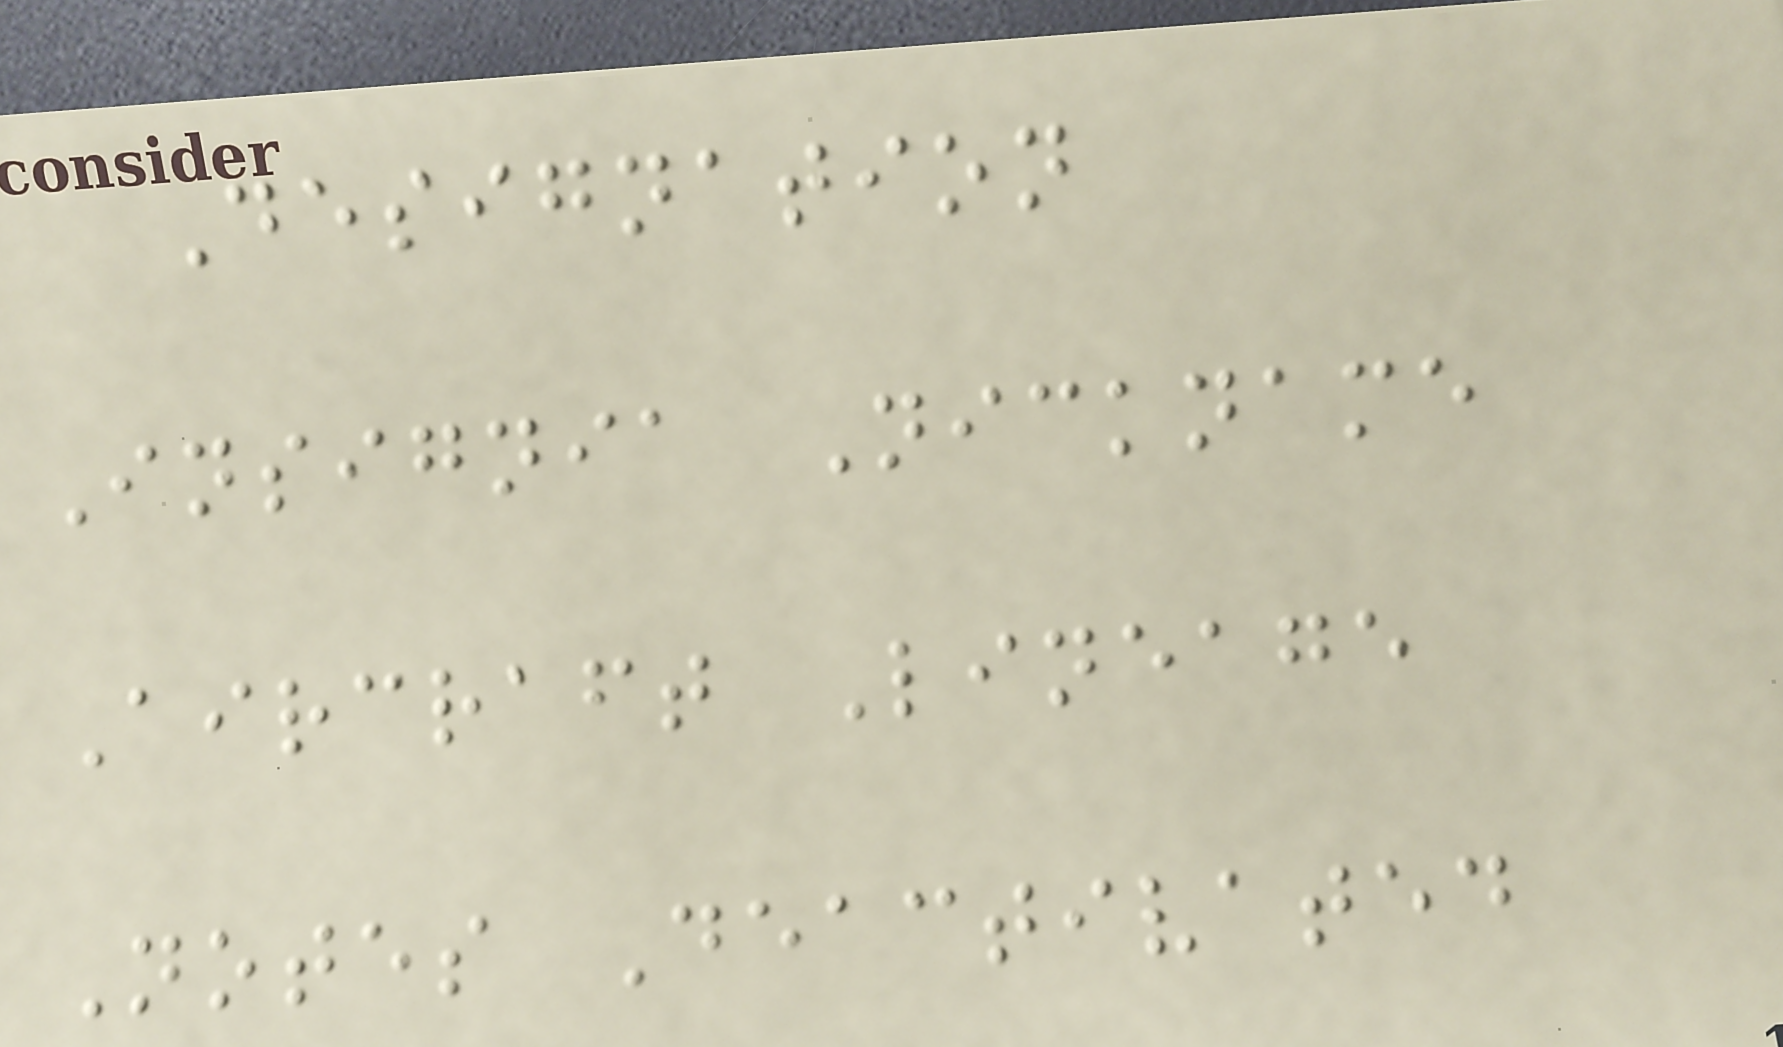Designation
Insignia Nickname
Aircraft Lineage
Notes Deactivated
